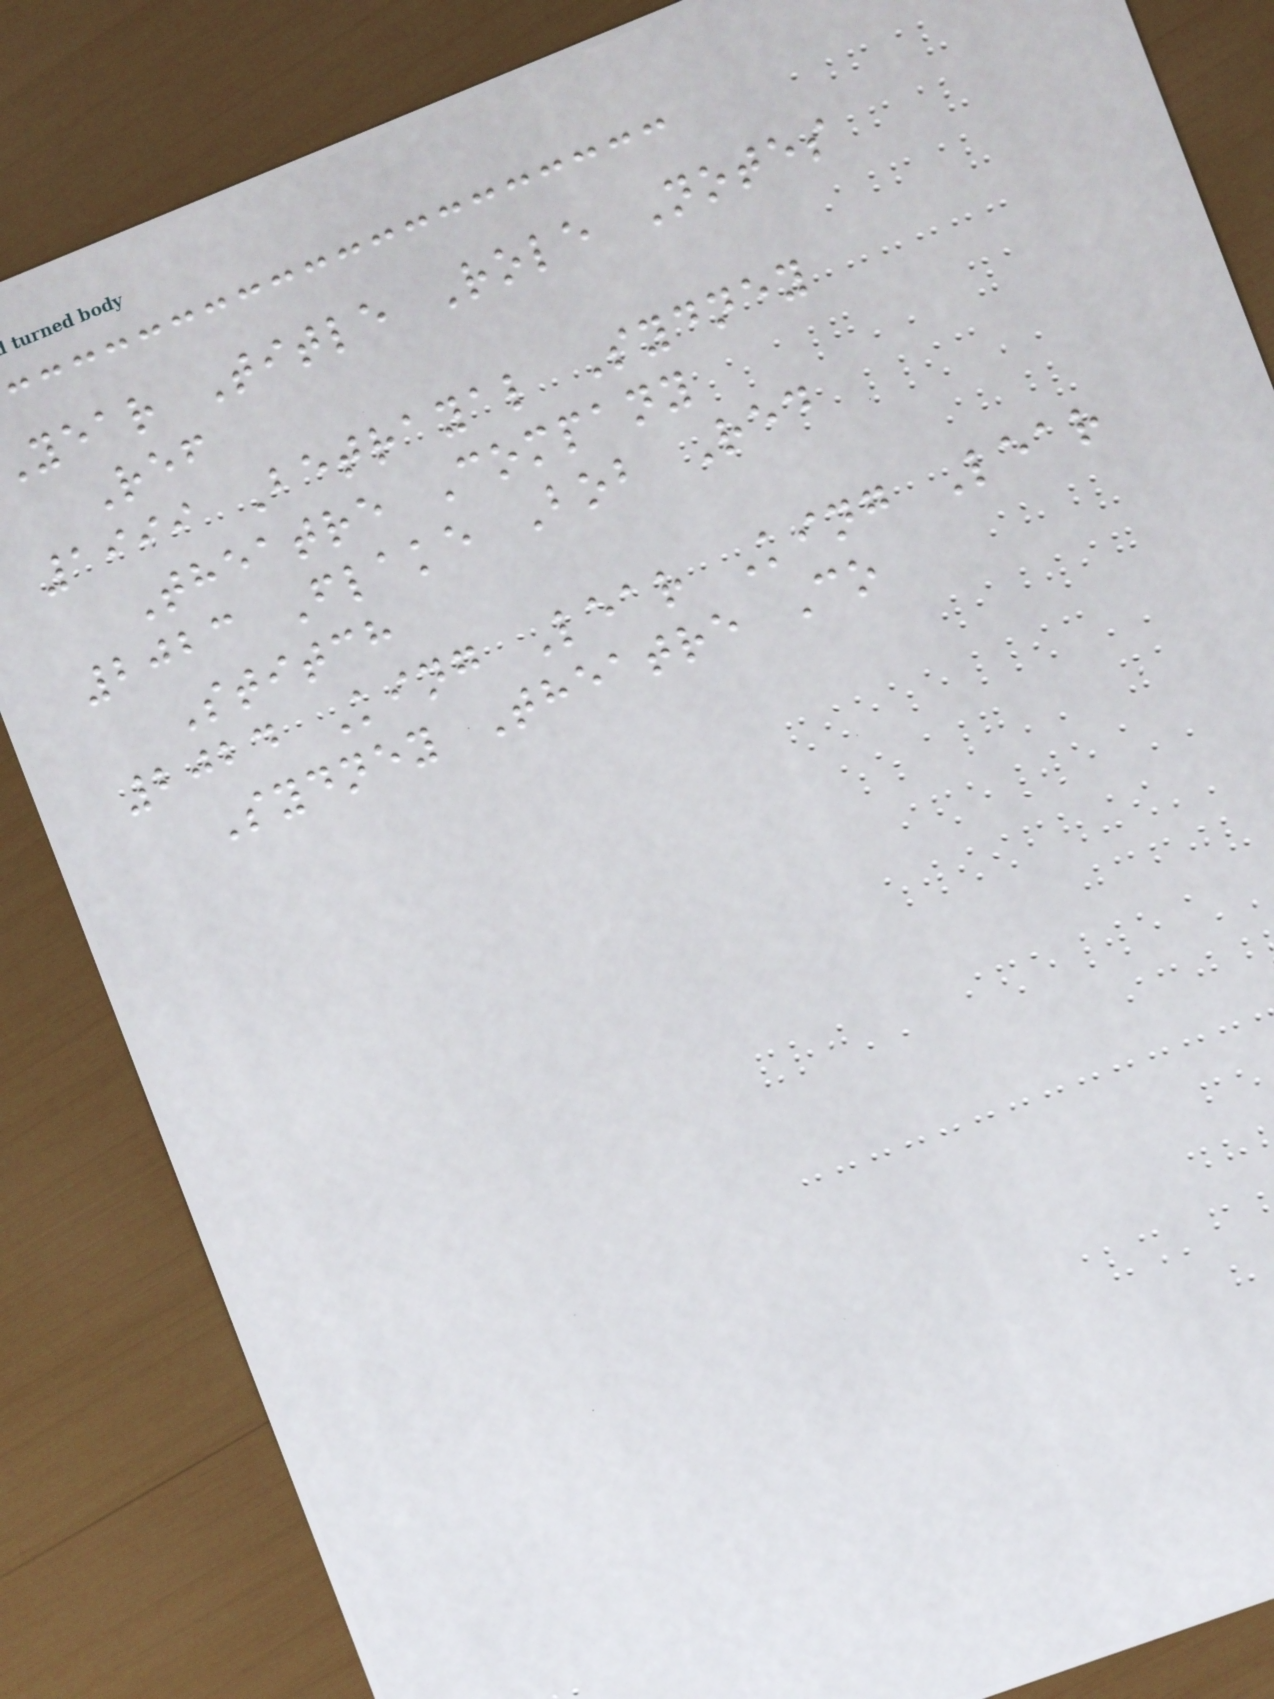year Title Role Notes
Ref
1999 Betrayal Sydney
Theatre Company
2023 Flake Bob Red
Stitch
2024 King Lear King Lear
Sydney Theatre Co
